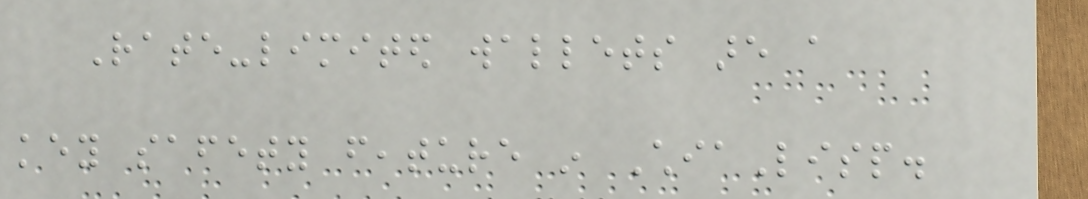Rate-limited wallets are a
key safety feature in ChiaLisp.
